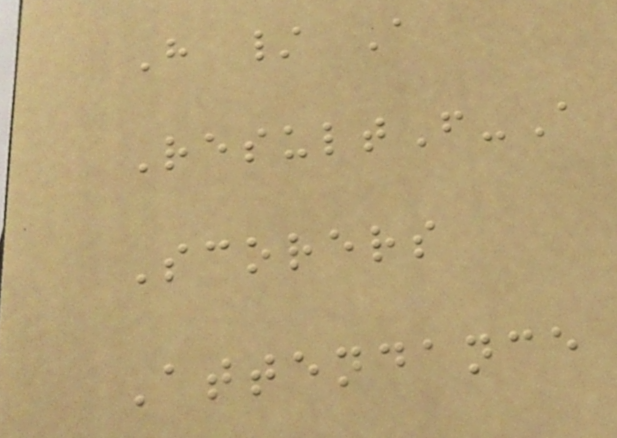H / A
ResultF-A
Scorers
Attendance
